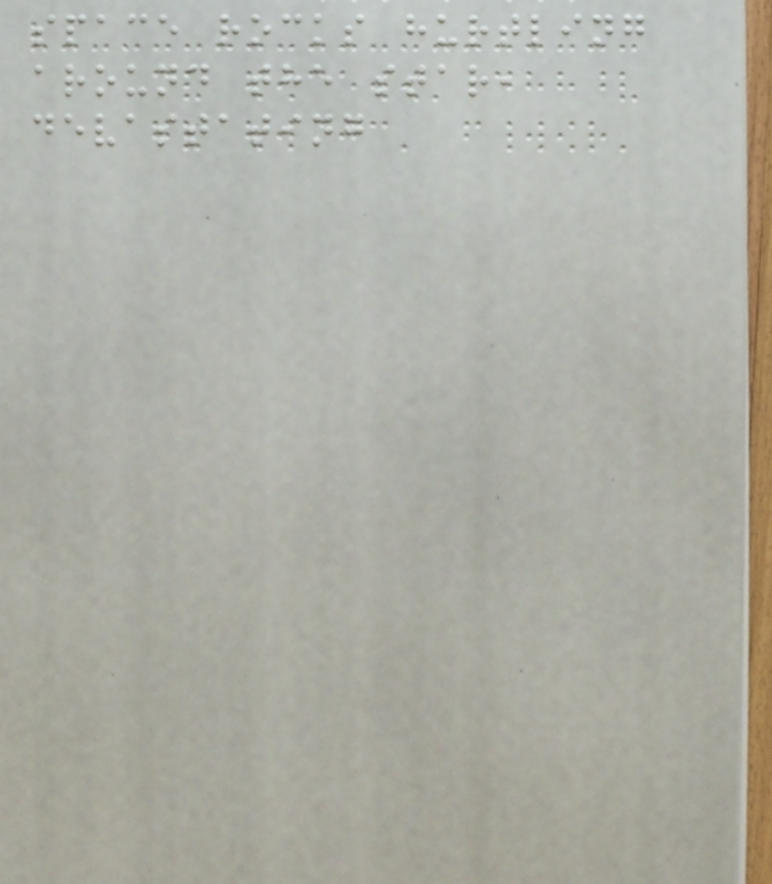space rocks hurtling
around the star,
devastating
